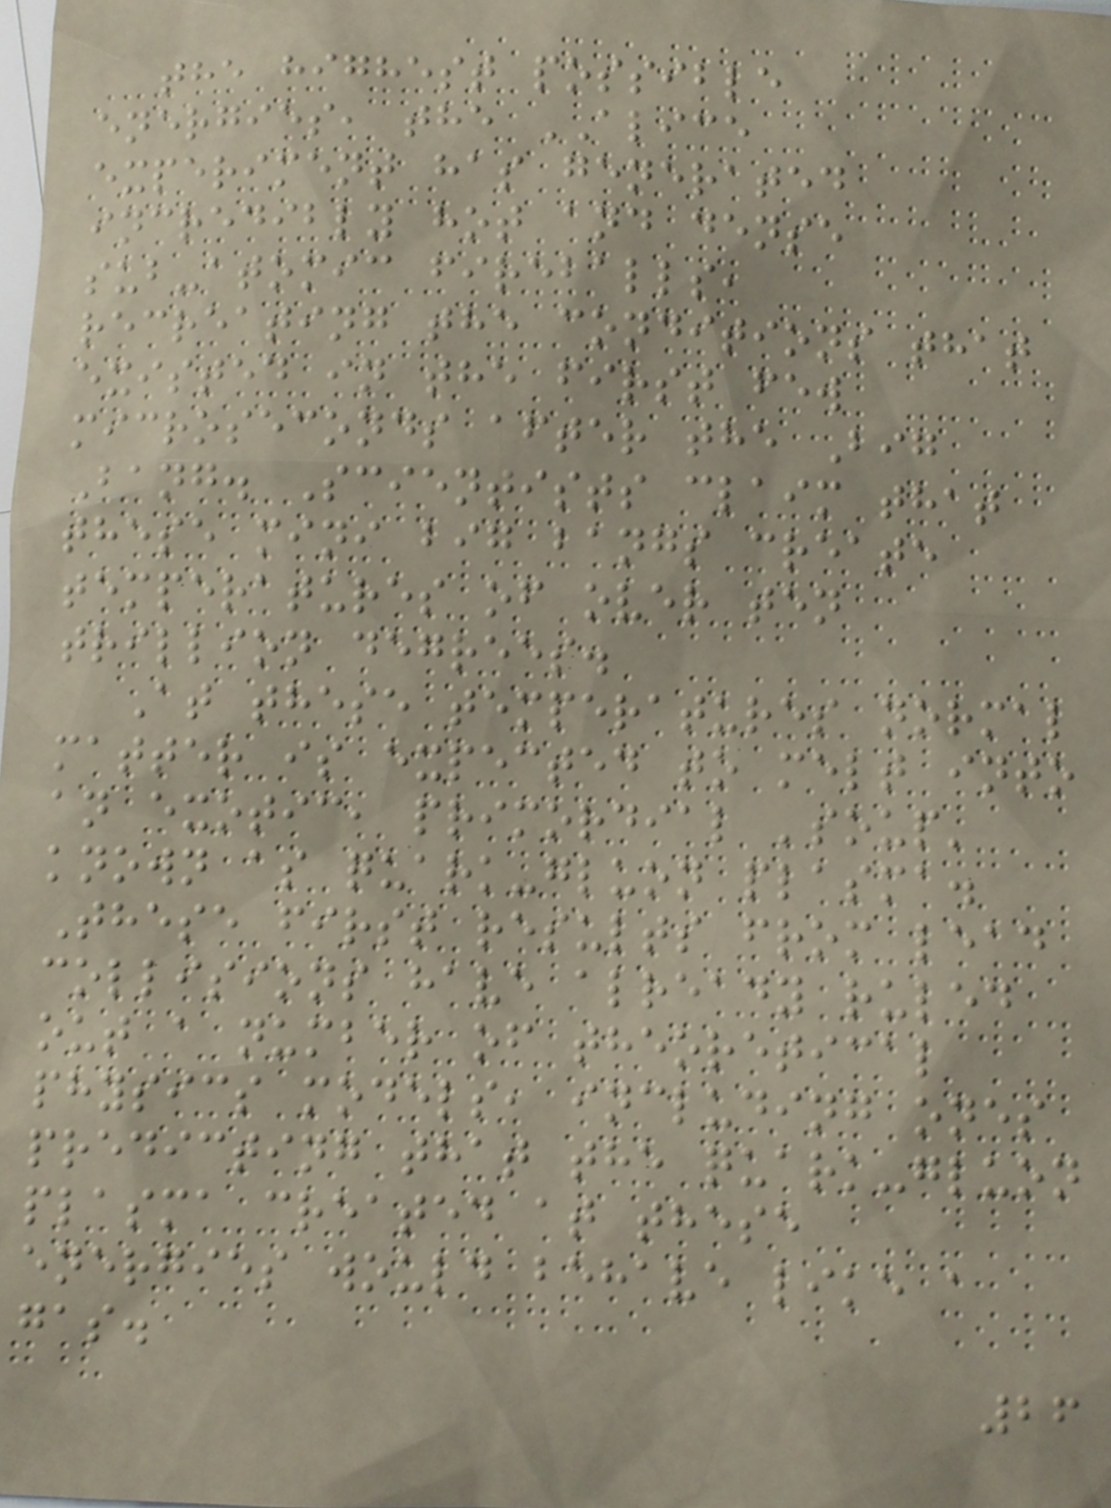the highest possible
energies, the ALICE
experiment has generated
incredibly hot and dense
sub-atomic fireballs,
recreating the conditions that
existed in the first few
microseconds after the Big
Bang. Scientists claim that
these mini big bangs create
temperatures of over ten
trillion degrees.
At these temperatures normal
matter is expected to melt into
an exotic, primordial 'soup'
known as quark-gluon plasma.
These first results from lead
collisions have already ruled
out a number of theoretical
physics models, including ones
predicting that the quark-gluon
plasma created at these
energies would behave like a
gas.
26
